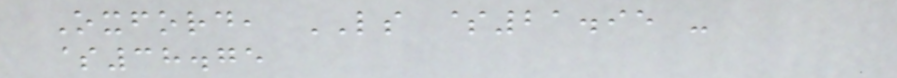Oxford, LS $21.95 -
$38.75
